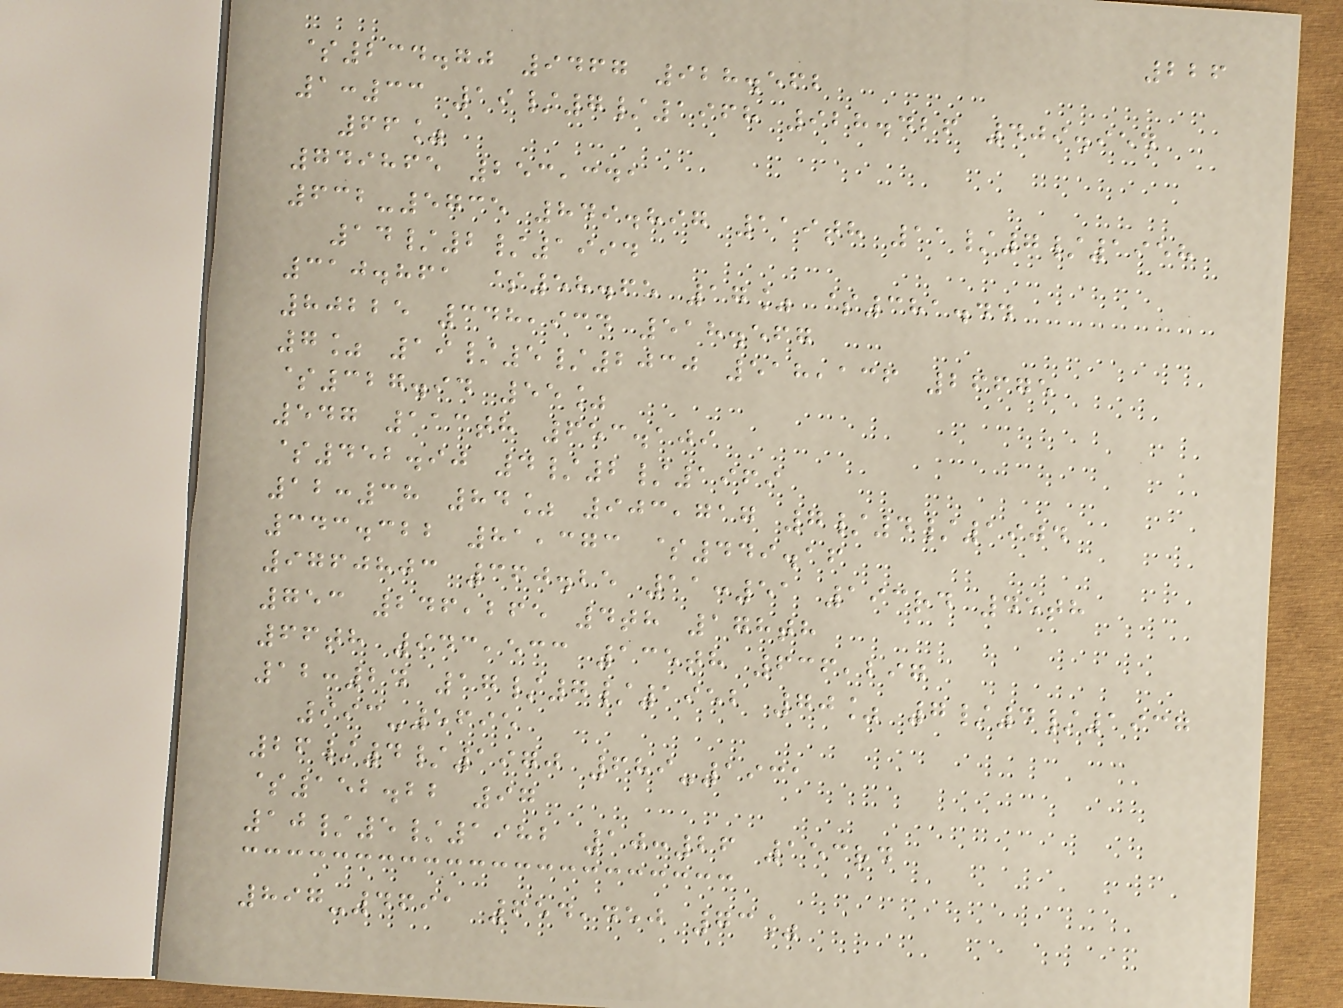226
$234.70 9467 928.562
1:33 19/7/1968 928.426 409.954
66%
749865 253,341
632-5735 849.897 119th 11/7/1958
14/2/1994
310.861 $58.65 17% $381.44
80225 348,934 518.567
7% 19/5/2030 518,136 26675
$327.94 55%
547 113th 653.109
$452.90 4/2/1969
12:38 84% 903,717 7/4/1904
343.322 81,373 $449.16
9760803 360.25 11:51 193rd 45th
753 246,265 4th 178th
66th 943,533 135th 636,297
12:24 17/7/1952 70% 7/4/1937
993-5695
26/4/1970 689-1931
$152.22 97
10/5/1982 10:26 153rd
897-4691 654,450 73%
